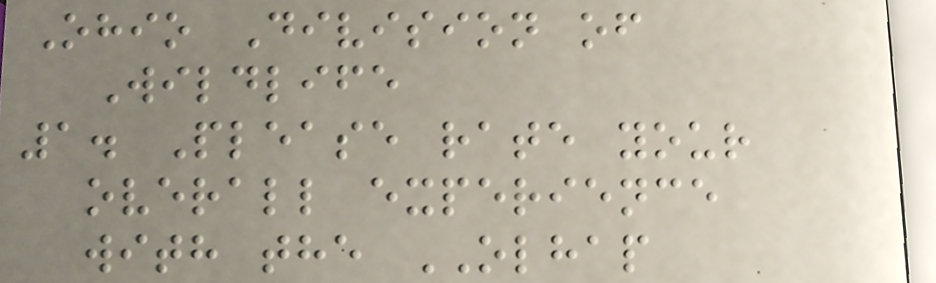Ohio Division of
Wildlife
1. Please rate your
overall experience
with the OLHAP
